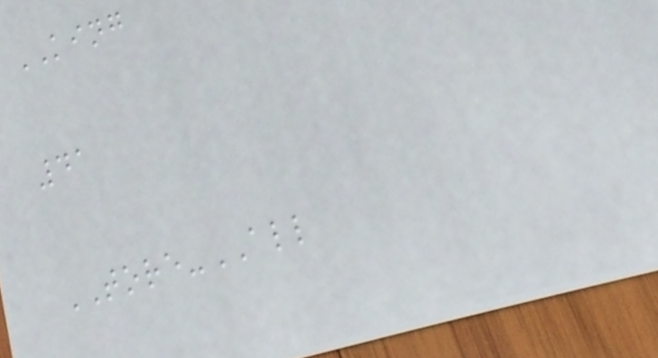KING
41
TORE-ALL
